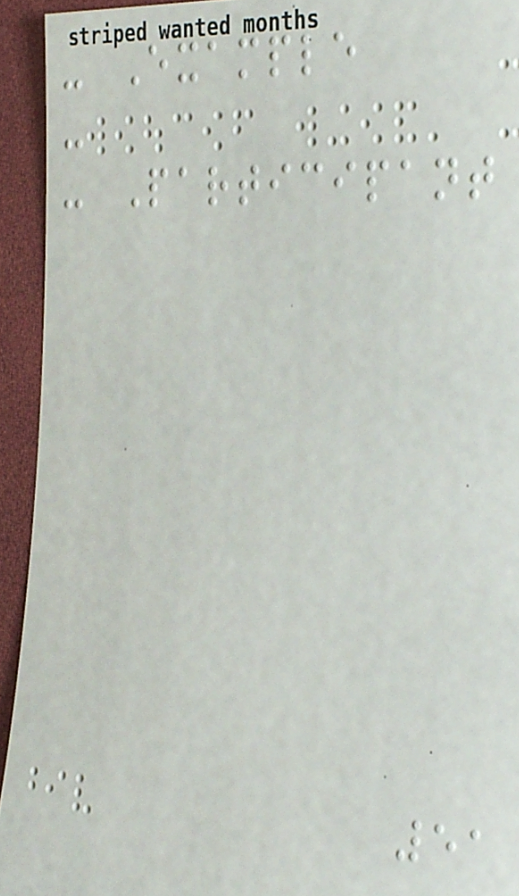- Example
-
- Participant
51
